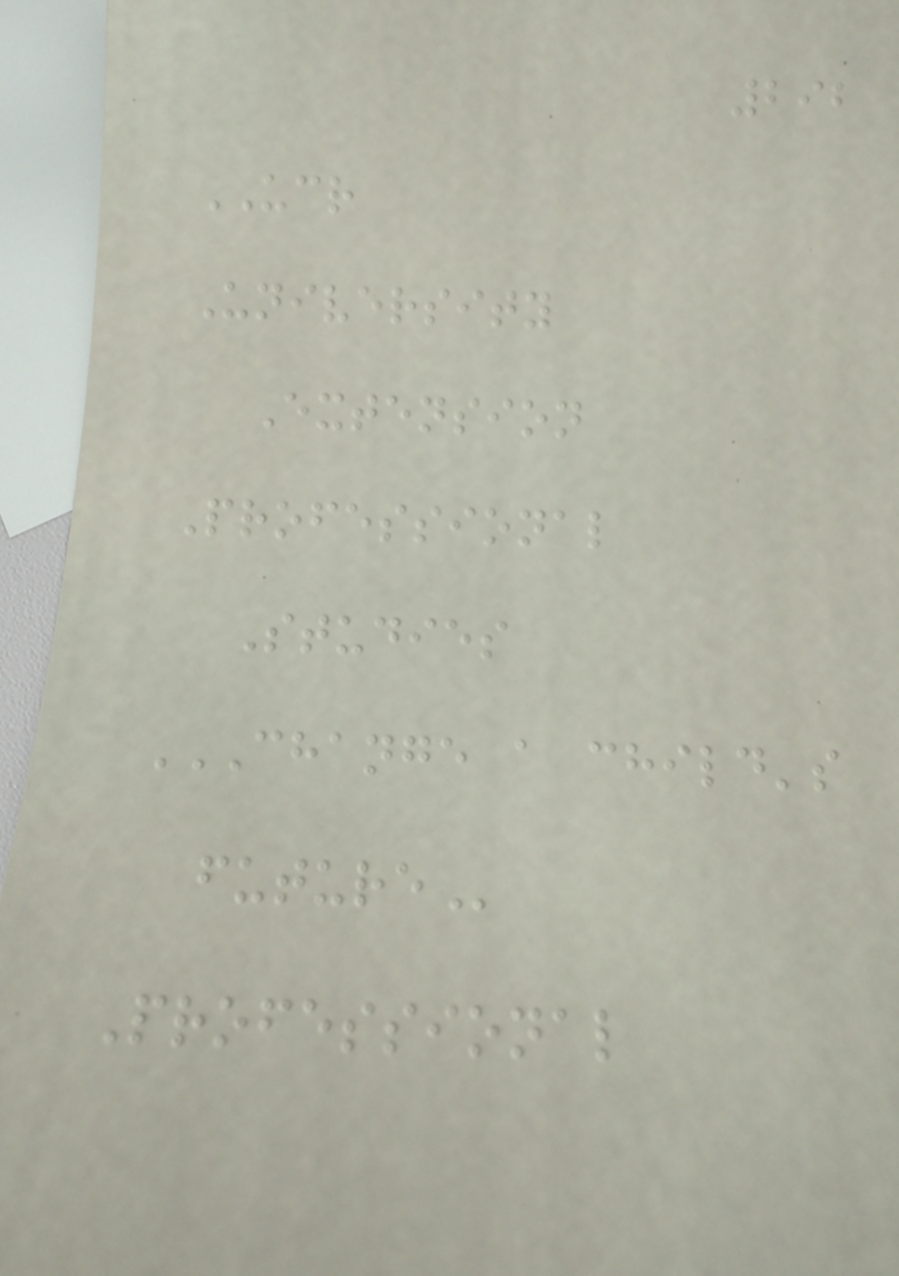292
UCR
University
Extension
Professional
Studies
CHANGE A CHILD'S
FUTURE
Professional
